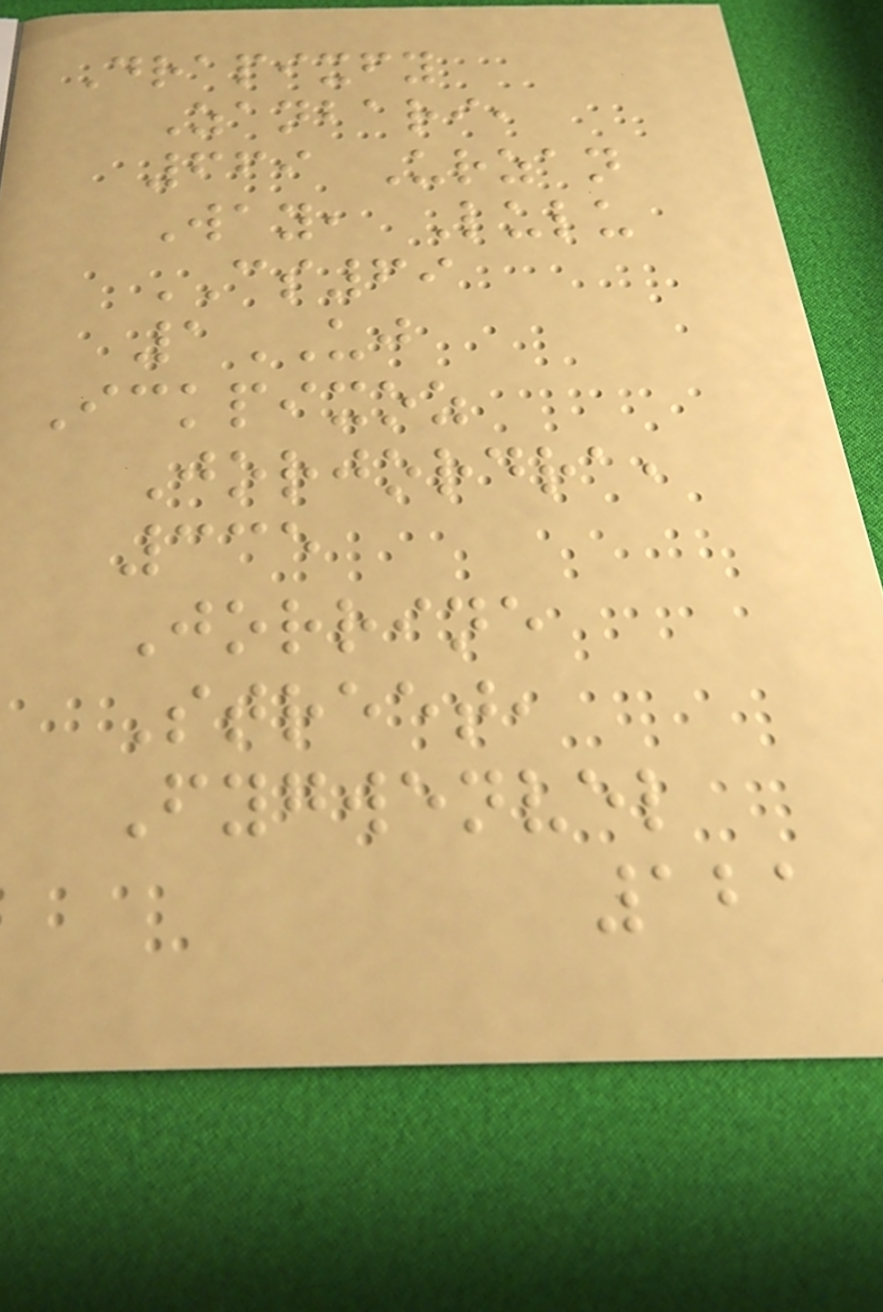Drapixfy
Zanbari,
669 Urzan
Way, Lulu
CS69
1UJ
Ickpixoz
Jorjordra,
335
Jorrine
Street,
Fygwenvel
121
